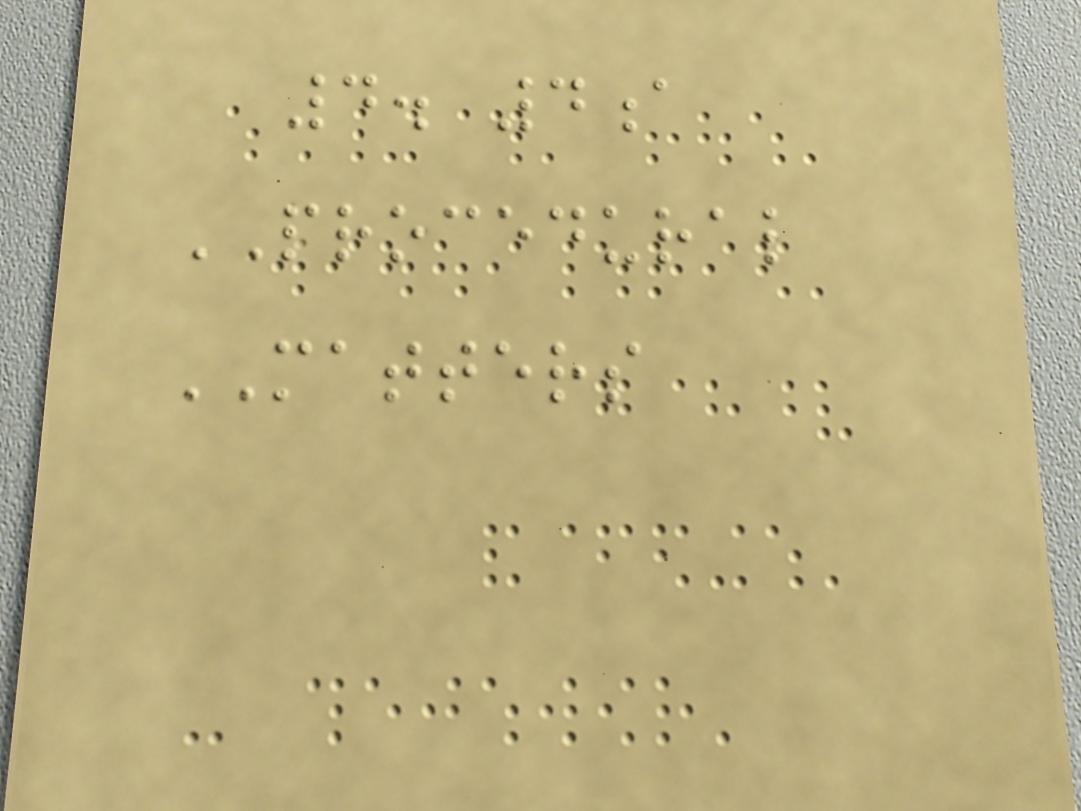4. 4a
PROCEDURAL
MATTERS
